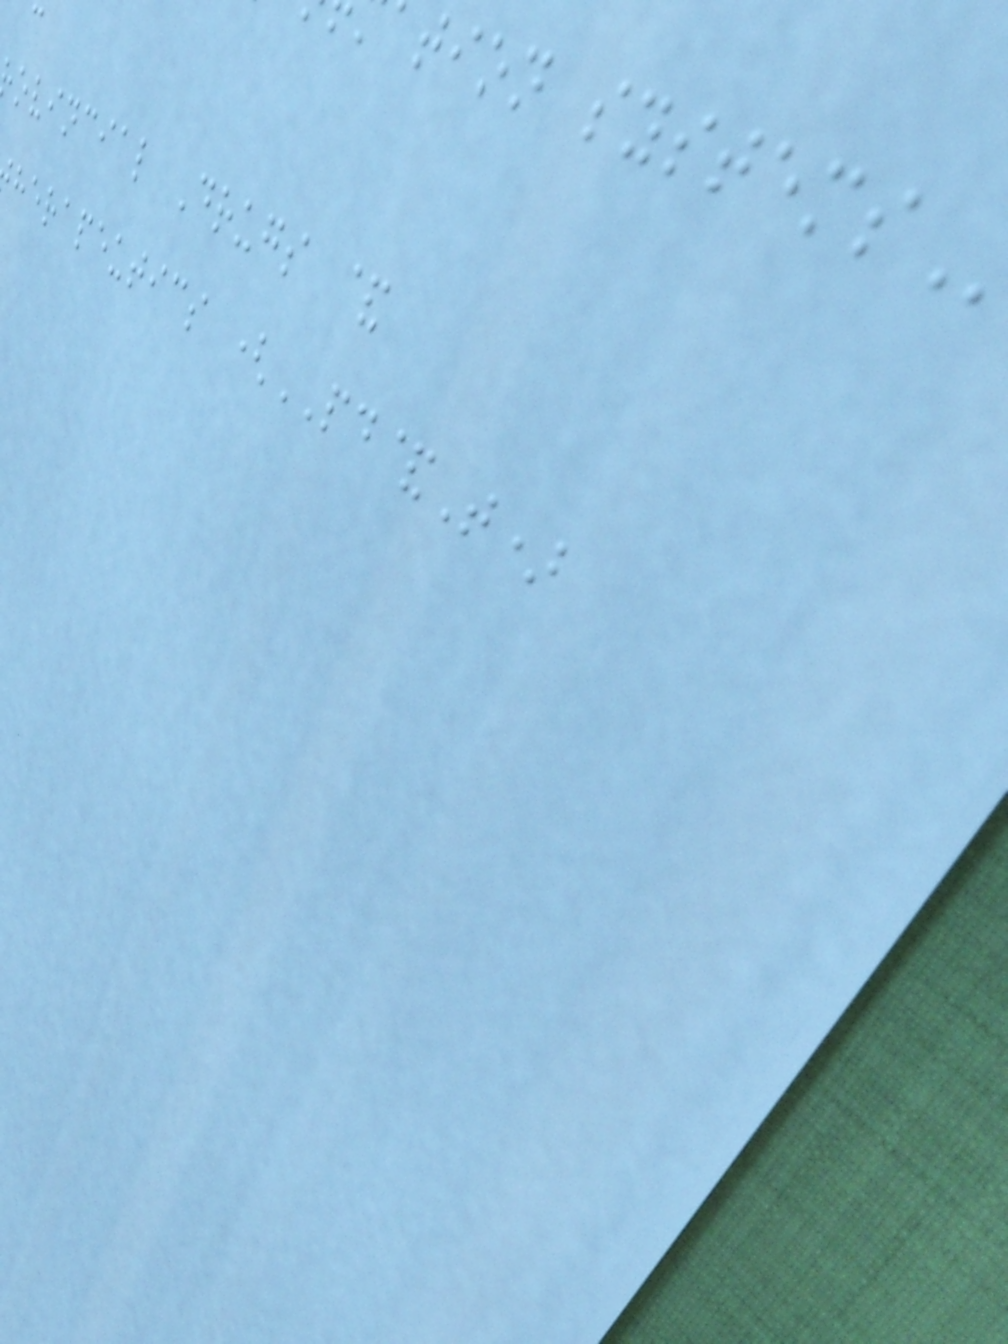ovincial Drugs &
herapeutics (PD&T)
